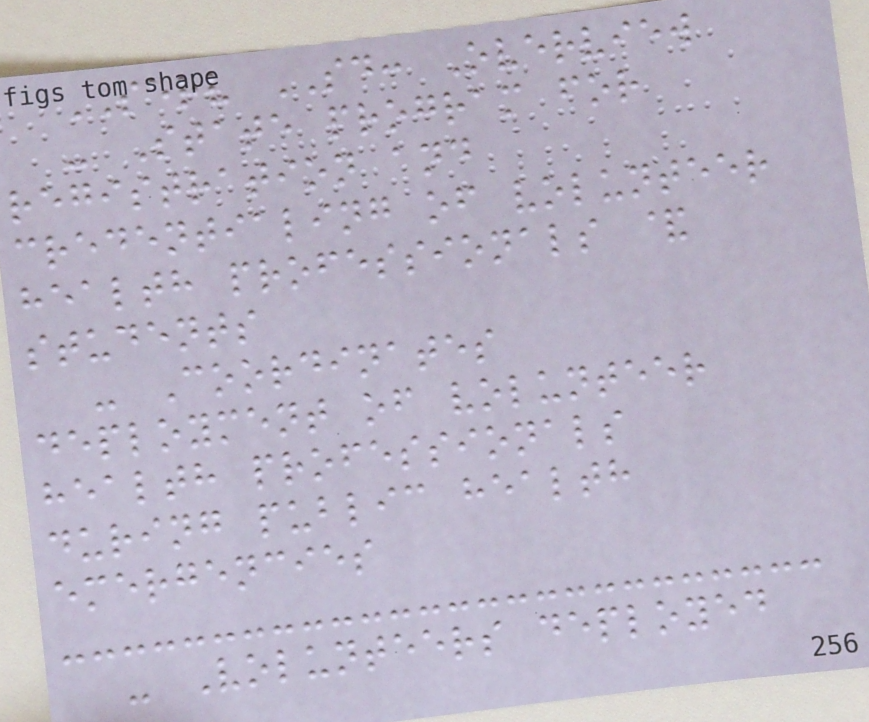SERV SD: Overview
- State program for
registration and
credentialing of volunteer
health professionals &
students
- Coordinates
deployment of volunteer
health professionals
during public health
emergencies
- Volunteers deployed
